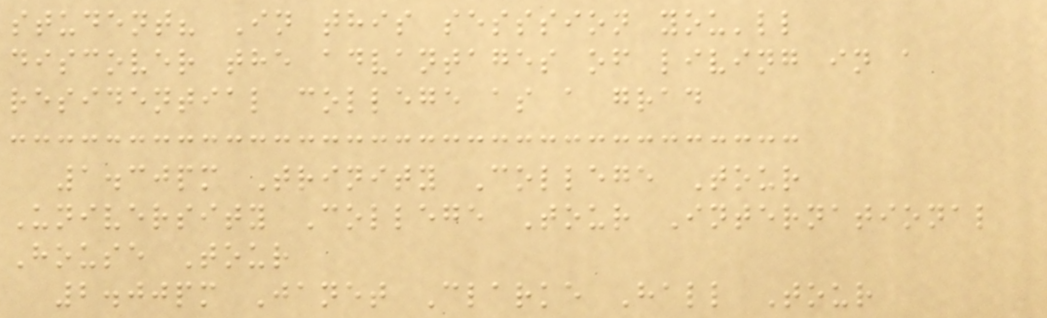student? In this sesssion you'll
discover the advantages of living in a
residential college as a grad
1.30pm Trinity College Tour
University College Tour International
House Tour
2.00pm Janet Clarke Hall Tour
